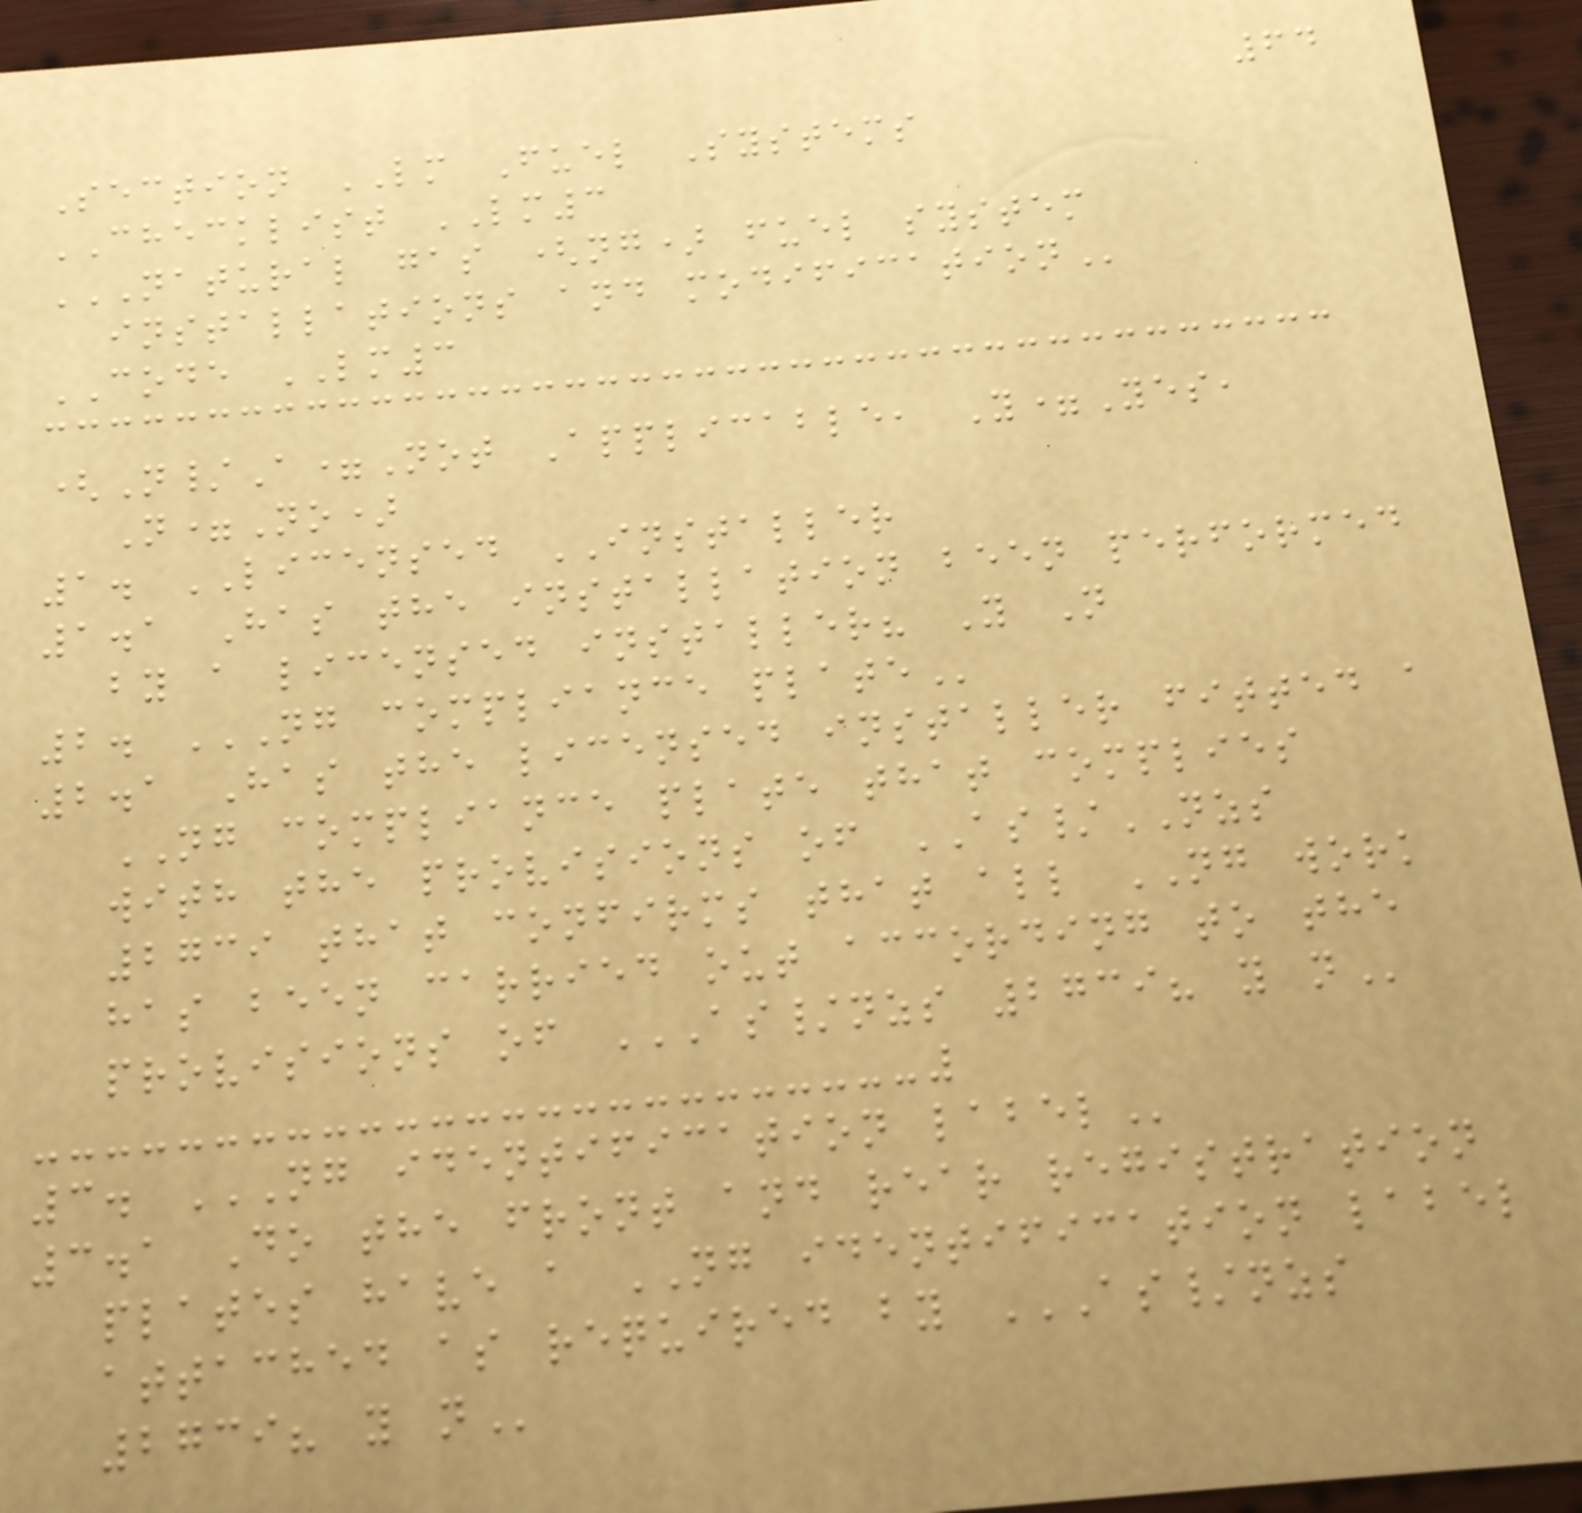64
Section LM Fuel Systems
CHECKLIST LM3
NATURAL GAS (NG) FUEL SYSTEM
INSTALLATIONS AND MODIFICATION
CODE LM3
(N/A=Not Applicable, Y=Yes,
N=No)
1. LICENSED INSTALLER
1.1 Has the installation been performed
by a licensed installer? Y N
2. NG COMPLIANCE PLATE
2.1 Has the licensed installer fitted a
NG compliance plate that complies
with the provisions of AS/NZS
2739 that confirms that all NG work
has been carried out according to the
provisions of AS/NZS 2739? Y N
3. NG IDENTIFICATION LABEL
3.1 Do the front and rear registration
plates have a NG identification label
attached as required by AS/NZS
2739? Y N
